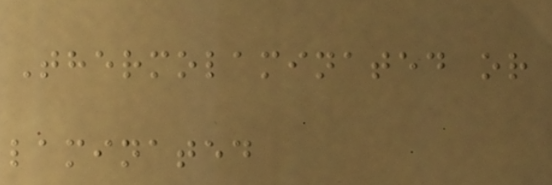Thermolaminated or
laminated
